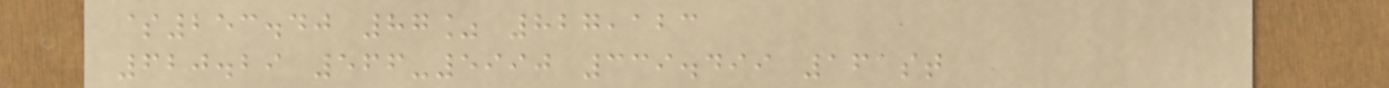$253.40 87% 827,123
620.29 566-5990 339.499 161st
